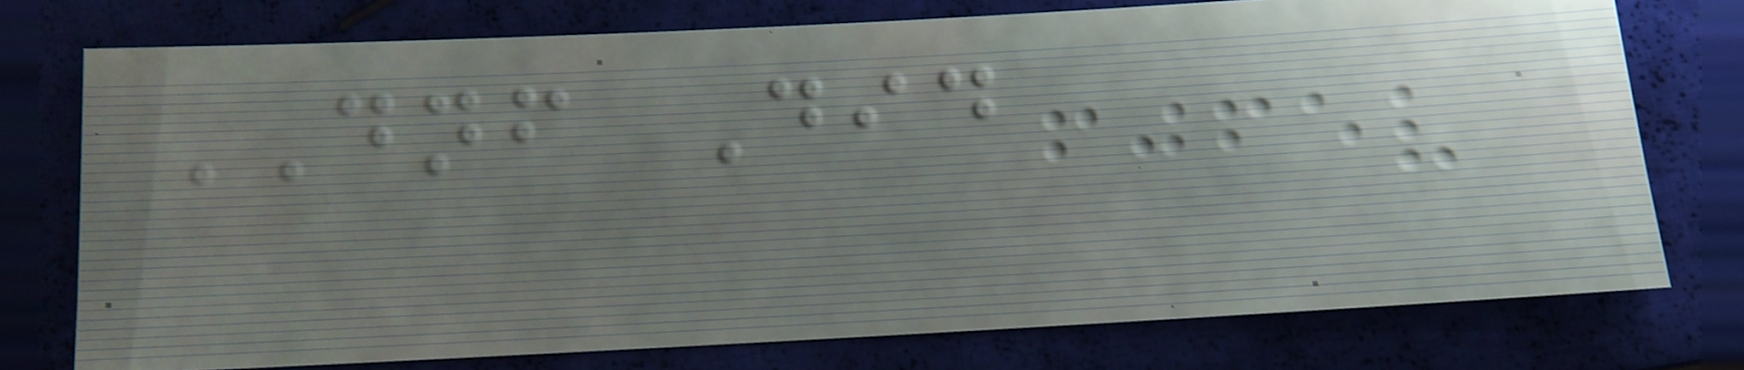DNF Did
